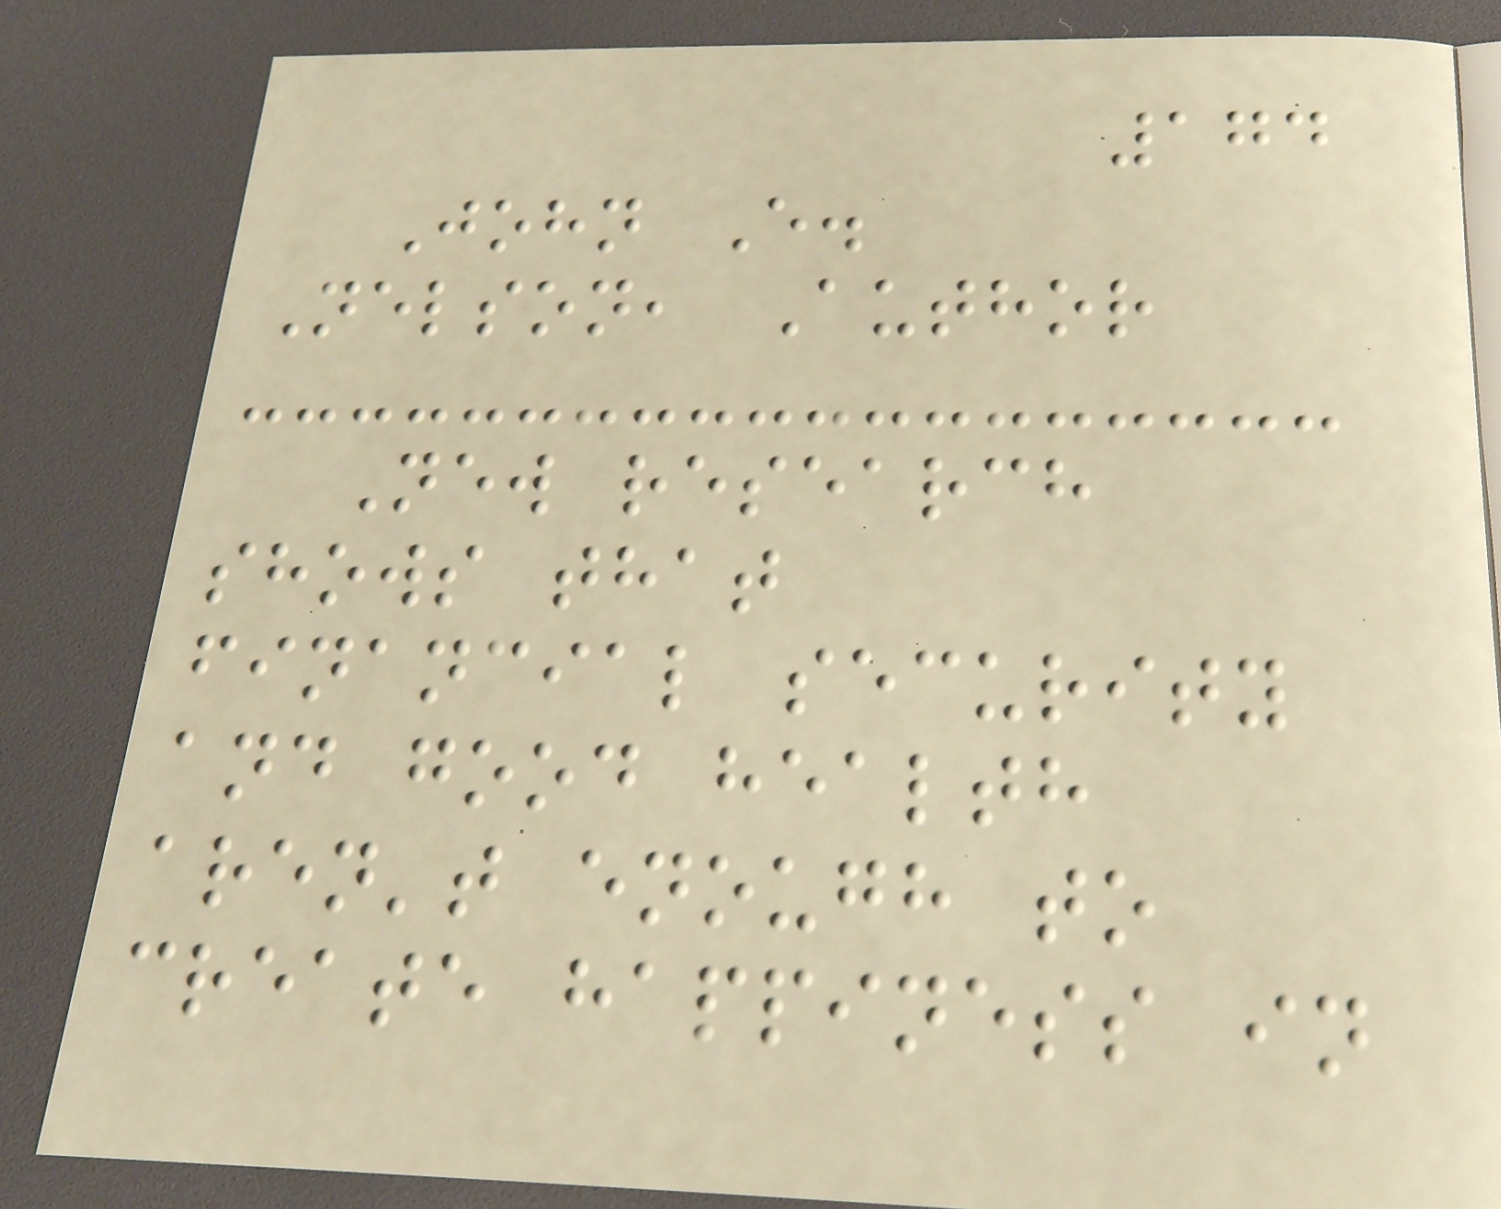174
John E.
Nelson, Author
New research
shows that
financial security
and good health
aren't enough to
create happiness in
